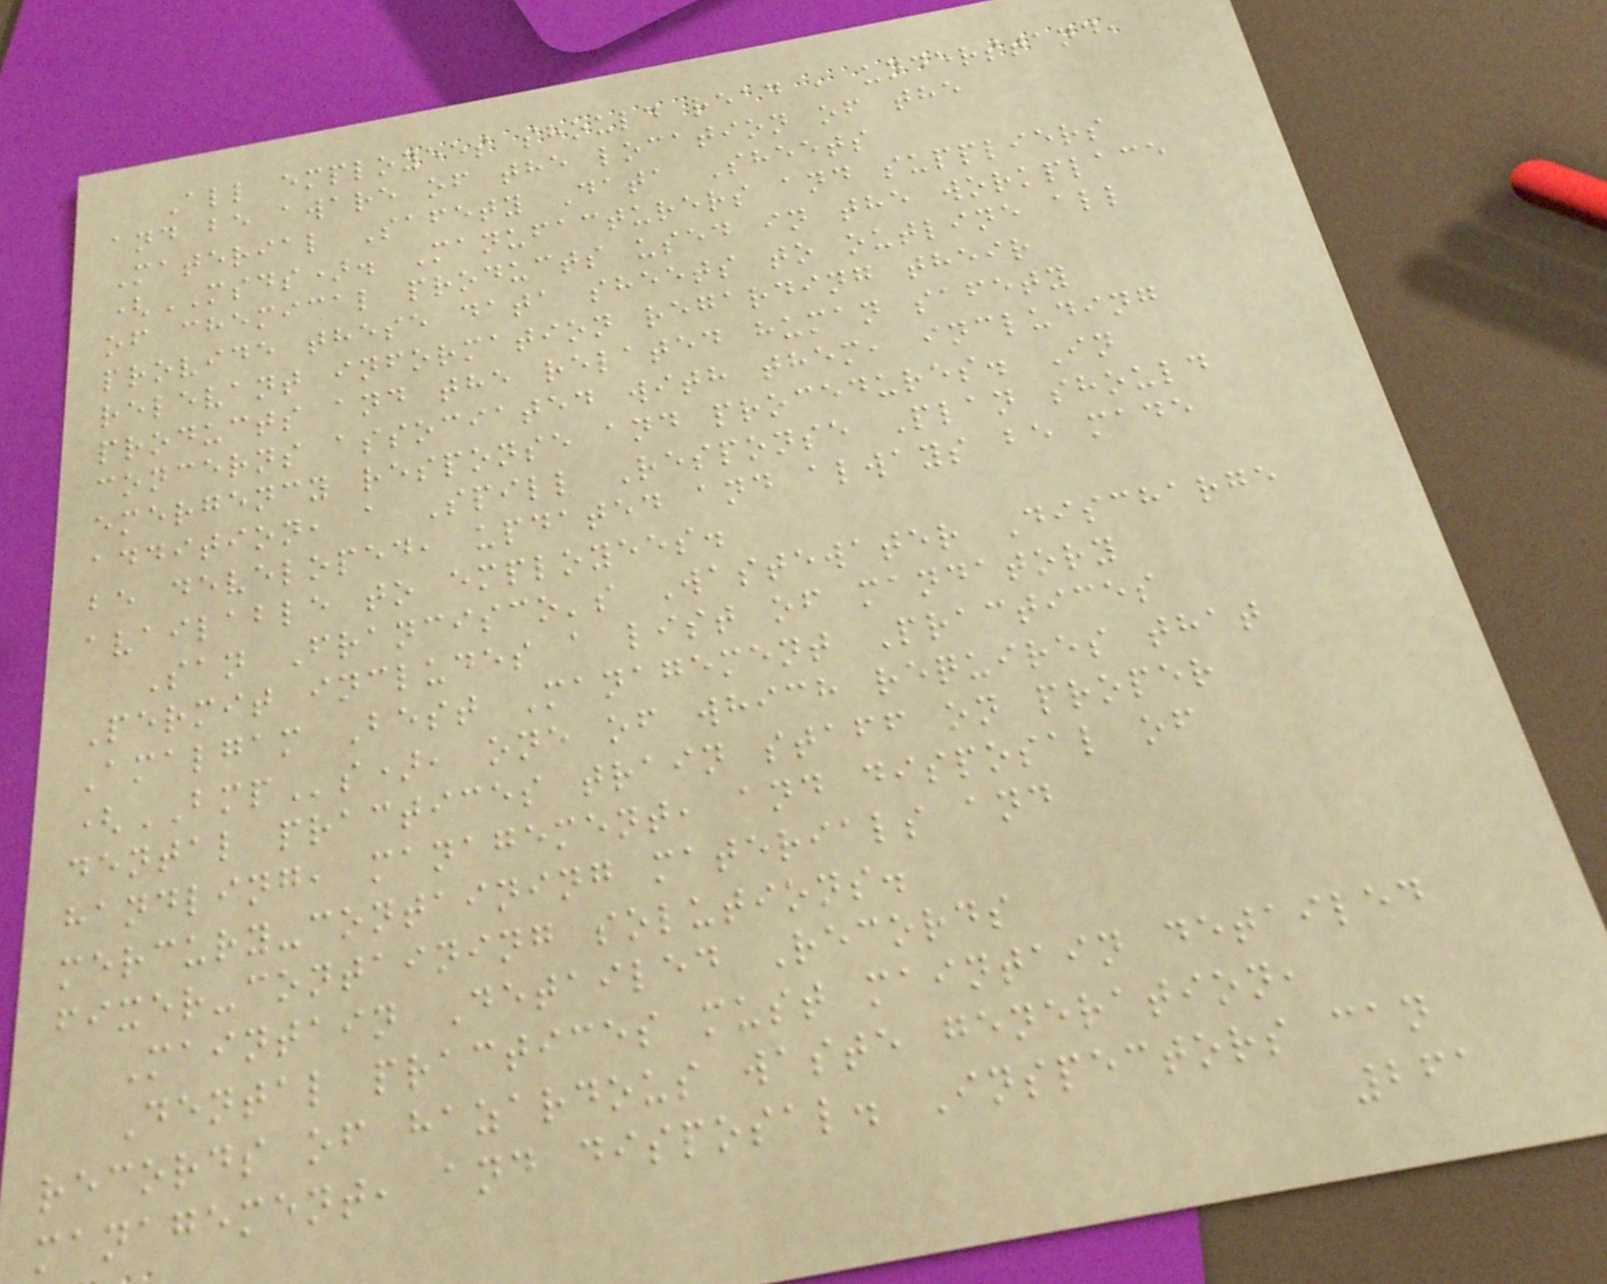All employees should read , understand,
and be aware of the location of the
Material Safety Data Sheets
(MSDS). Manufacturers and suppliers
of chemical products used in the workplace
provide these data sheets to outline all
relevant information regarding their
products and the related human safety
concerns associated with them, including
emergency response and procedures. In
addition, a Spill Response Plan should
be developed, updated and always be made
available to employees.
San Francisco's Wastewater Discharge
Permit includes a list of mandatory
Amalgam Best Management Practices
(BMPs), one of which requires that
dental practices train staff on proper
handling, management, and disposal of
mercury-containing materials and
fixer-containing solutions.
Maintain Detailed Records
Dental practices must maintain detailed
records of hazardous waste generation,
management, and disposal. Inspectors can
261
